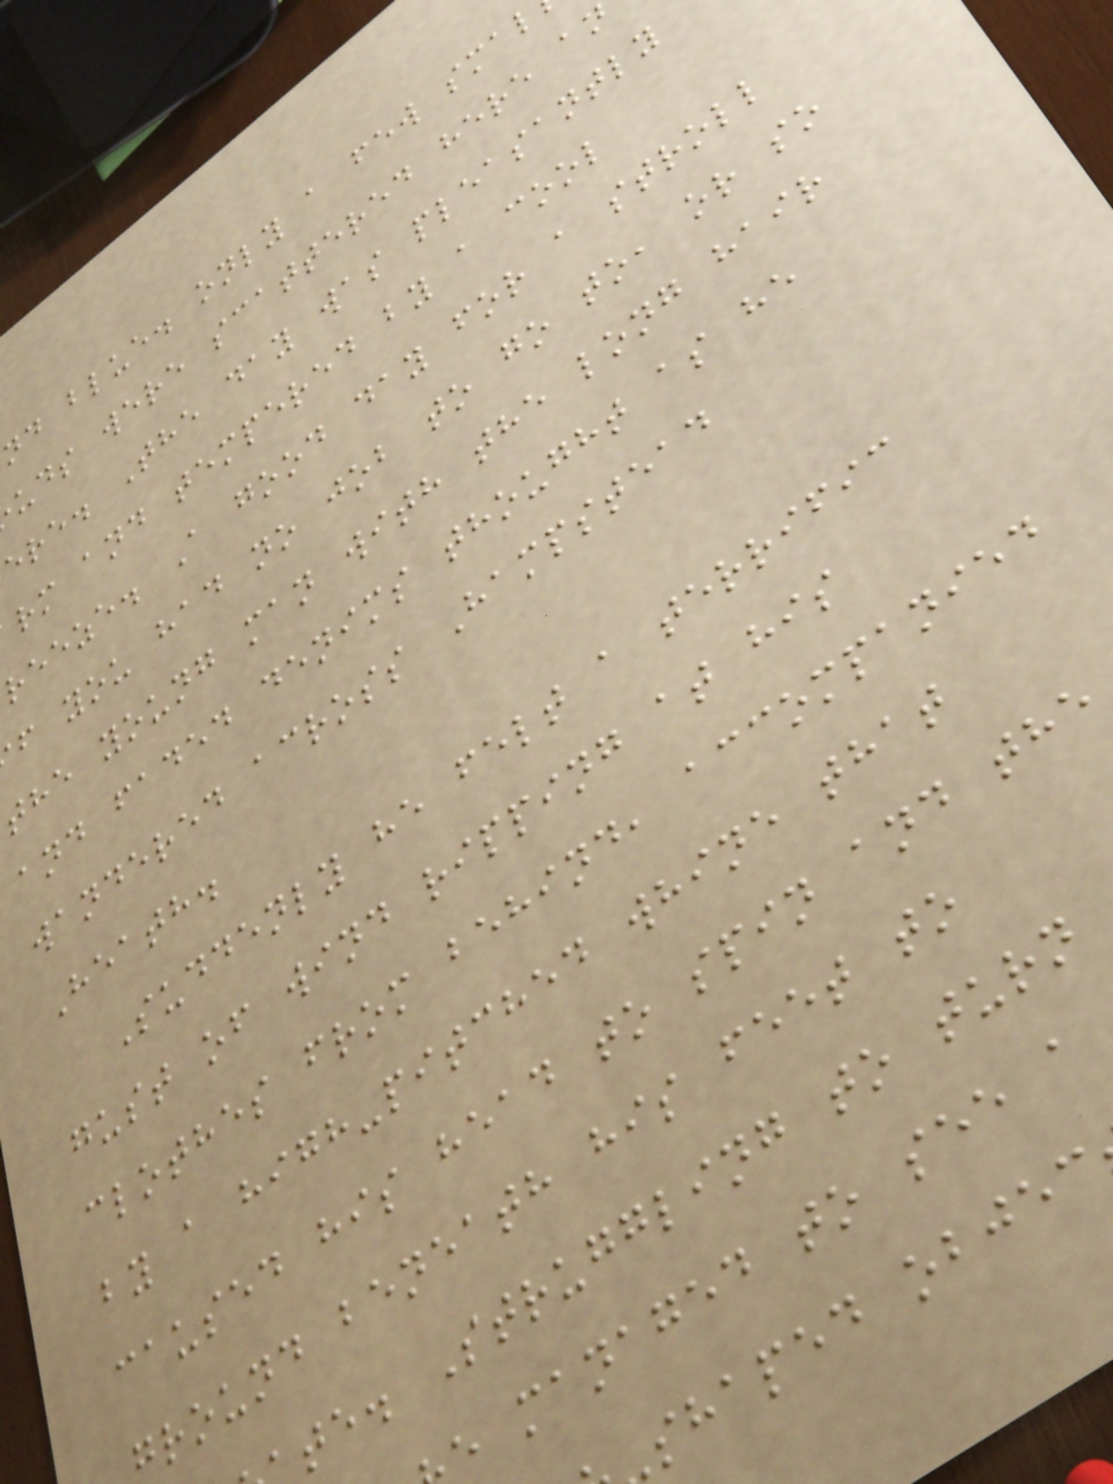nd blue. only a few smal
uds were scattered here an
ere. The day was pleasantly
rm and tempered by a cool
reeze. A good day for a stroll
f you had no job to go to, or so
the young man with the long hair
and faded denims thought as he
wandered across Hampstead
Heath.
Suddenly he felt a terrific
gust of wind ripping at his
clothes from behind, accompanied
by a high-pitched whine that
caused his head to spin and the
round beneath his feet to
te. Struggling to turn
e managed to see a
shaped objec
